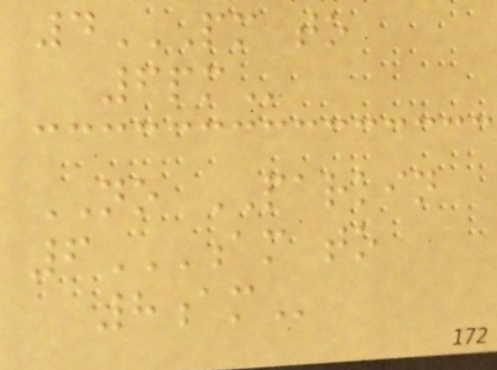4PM TO
6PM
NO PARKIN
6AM TO
8AM
